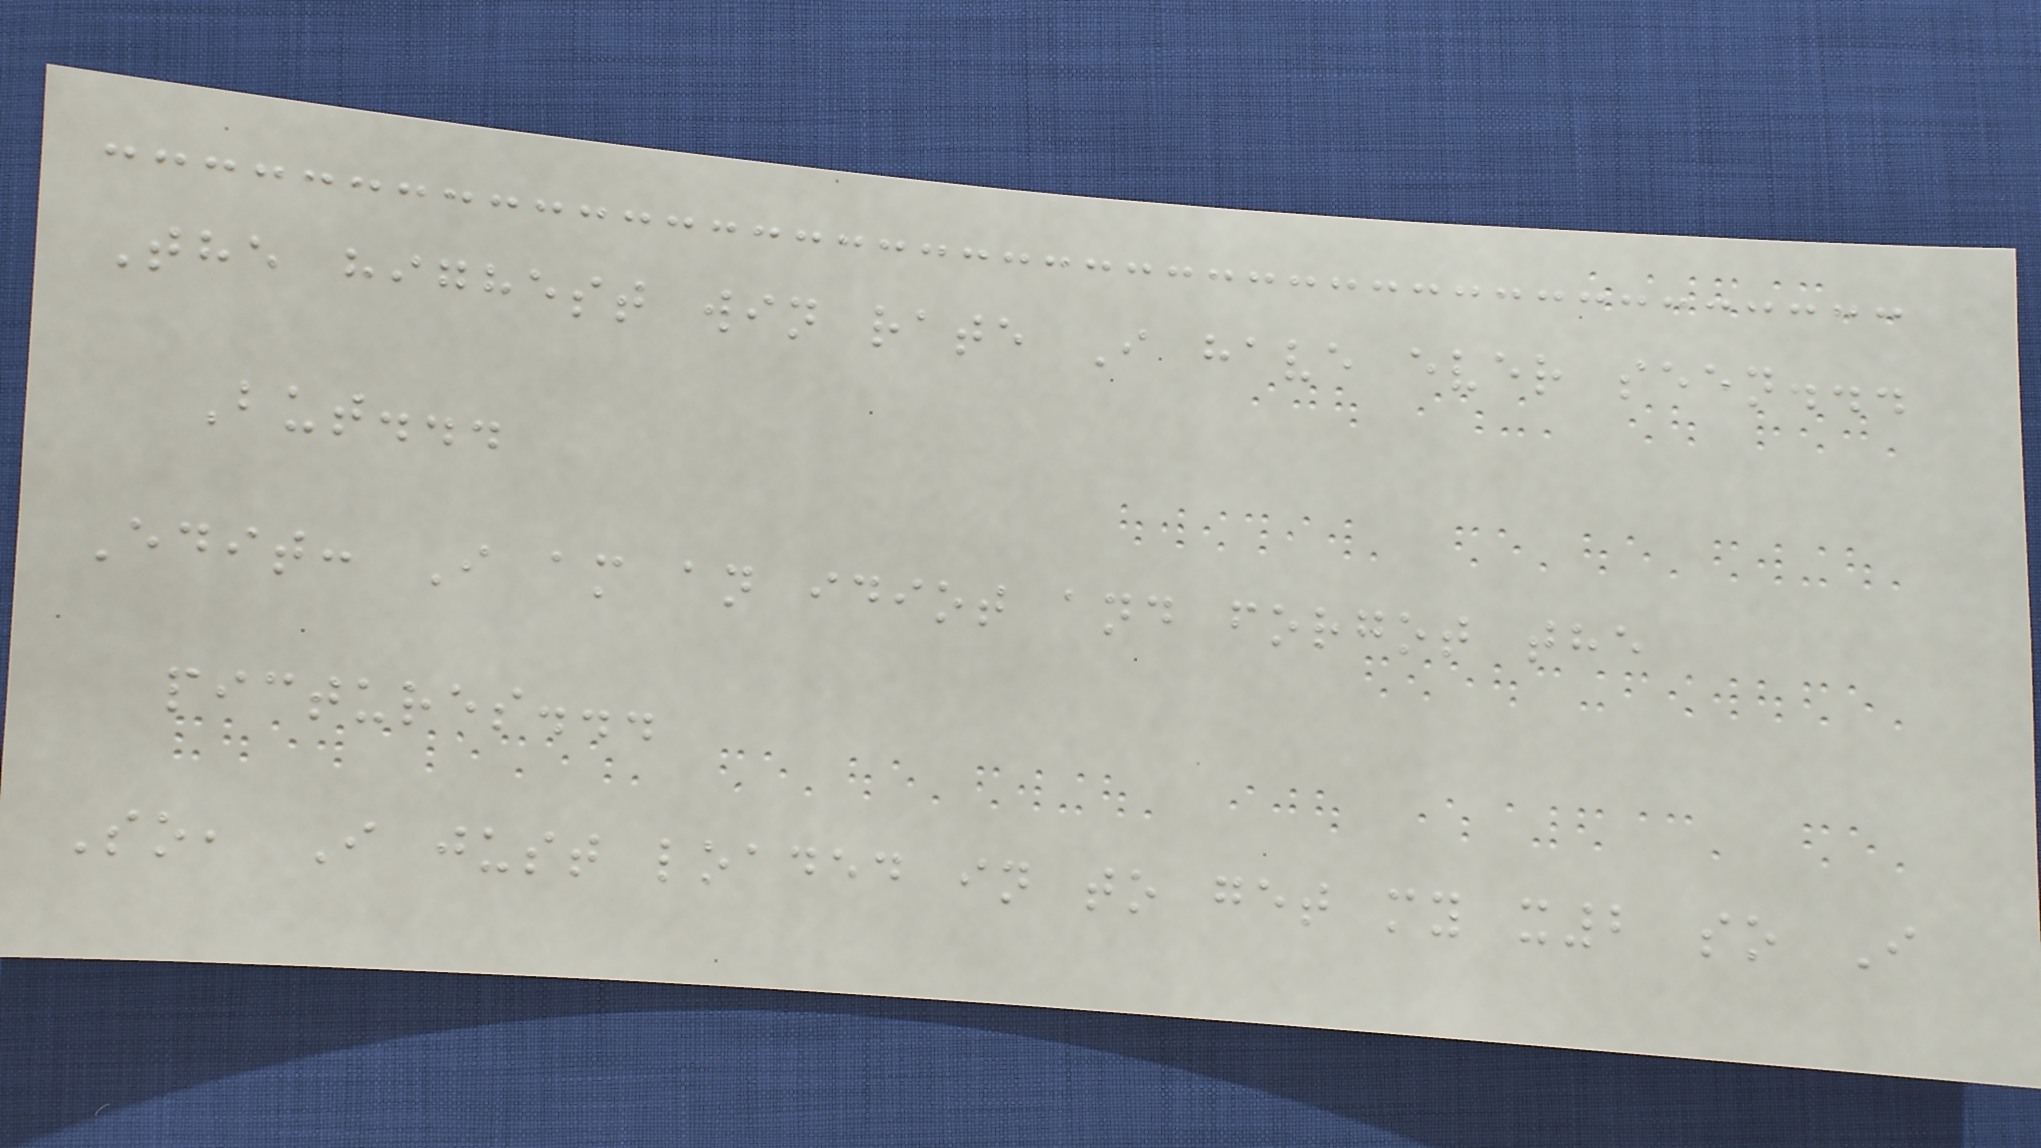The highest win rate I have ever seen...
But...
Edit: I am an idiot and forgot the
pictures...
So, I just loaded in to get my x2 so I
